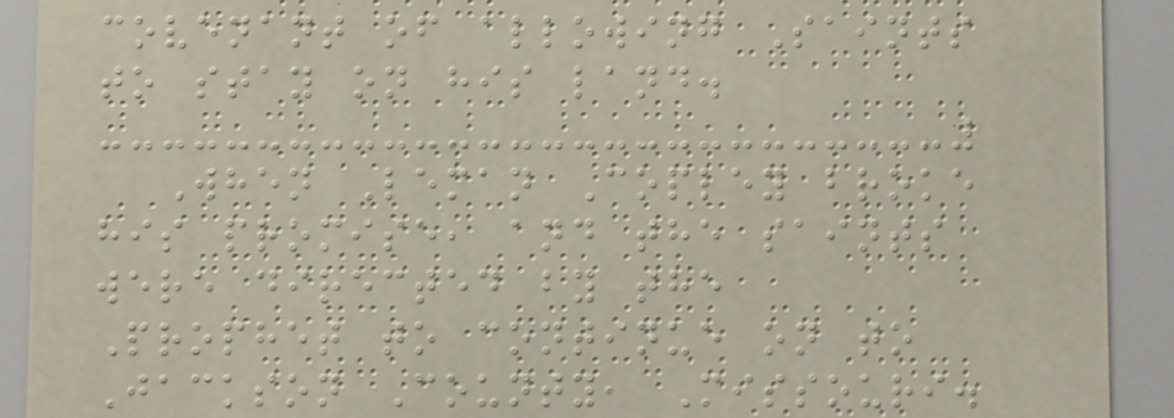covenant of allowing Saints
to stay on his land.
When Leman Copley broke
his promise, and the saints
were directed by the
Prophet to continue on to
Jackson County, Missouri.
